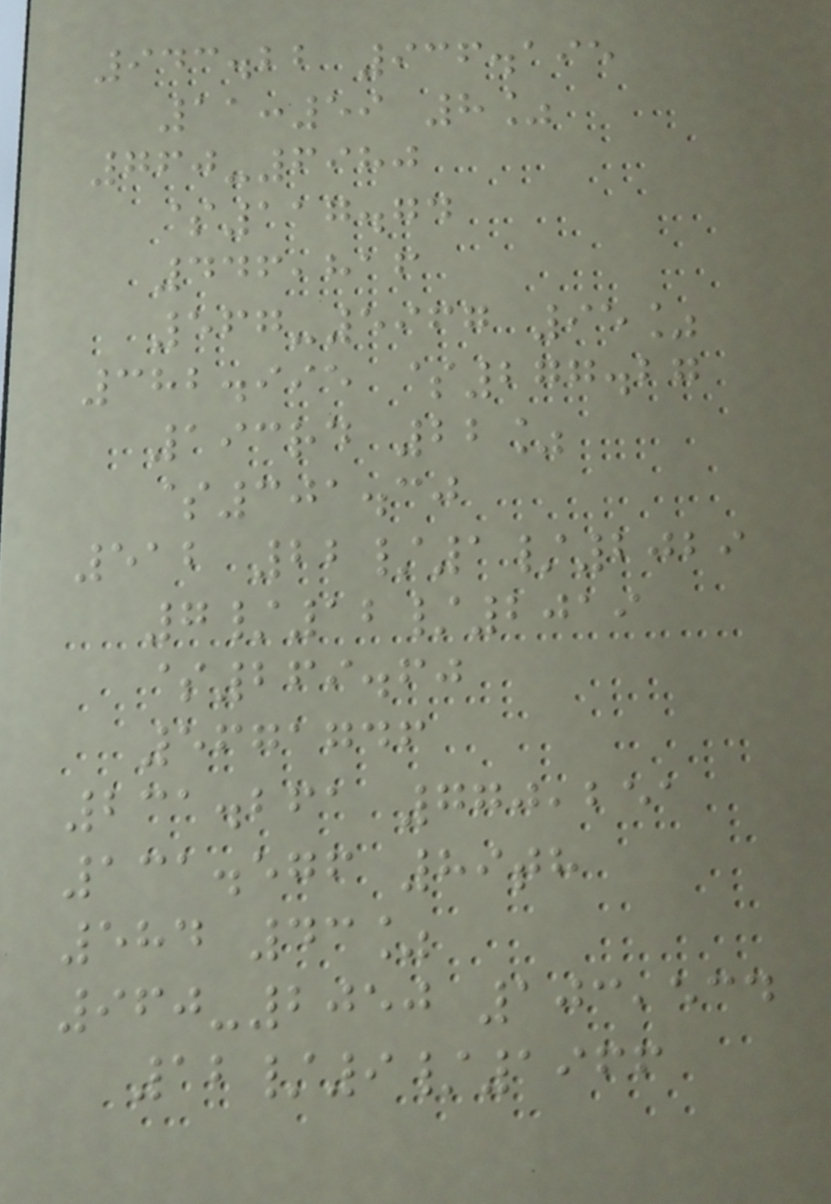943.22 936.195
11:59 8%
760-6980
$117.74
446,816
567-5967 95%
382.995 $277.27
193rd 22%
$301.30
512 22/1/2029
7/12/2019
$269.60
5671746
231.261 770,251
131.576 89th
584 43%
960-2050 103,534
12/9/1966
